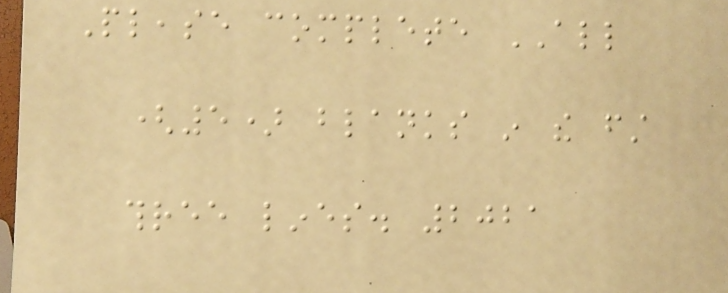Please complete ALL
(5) blanks in the first
three lines. 2021
